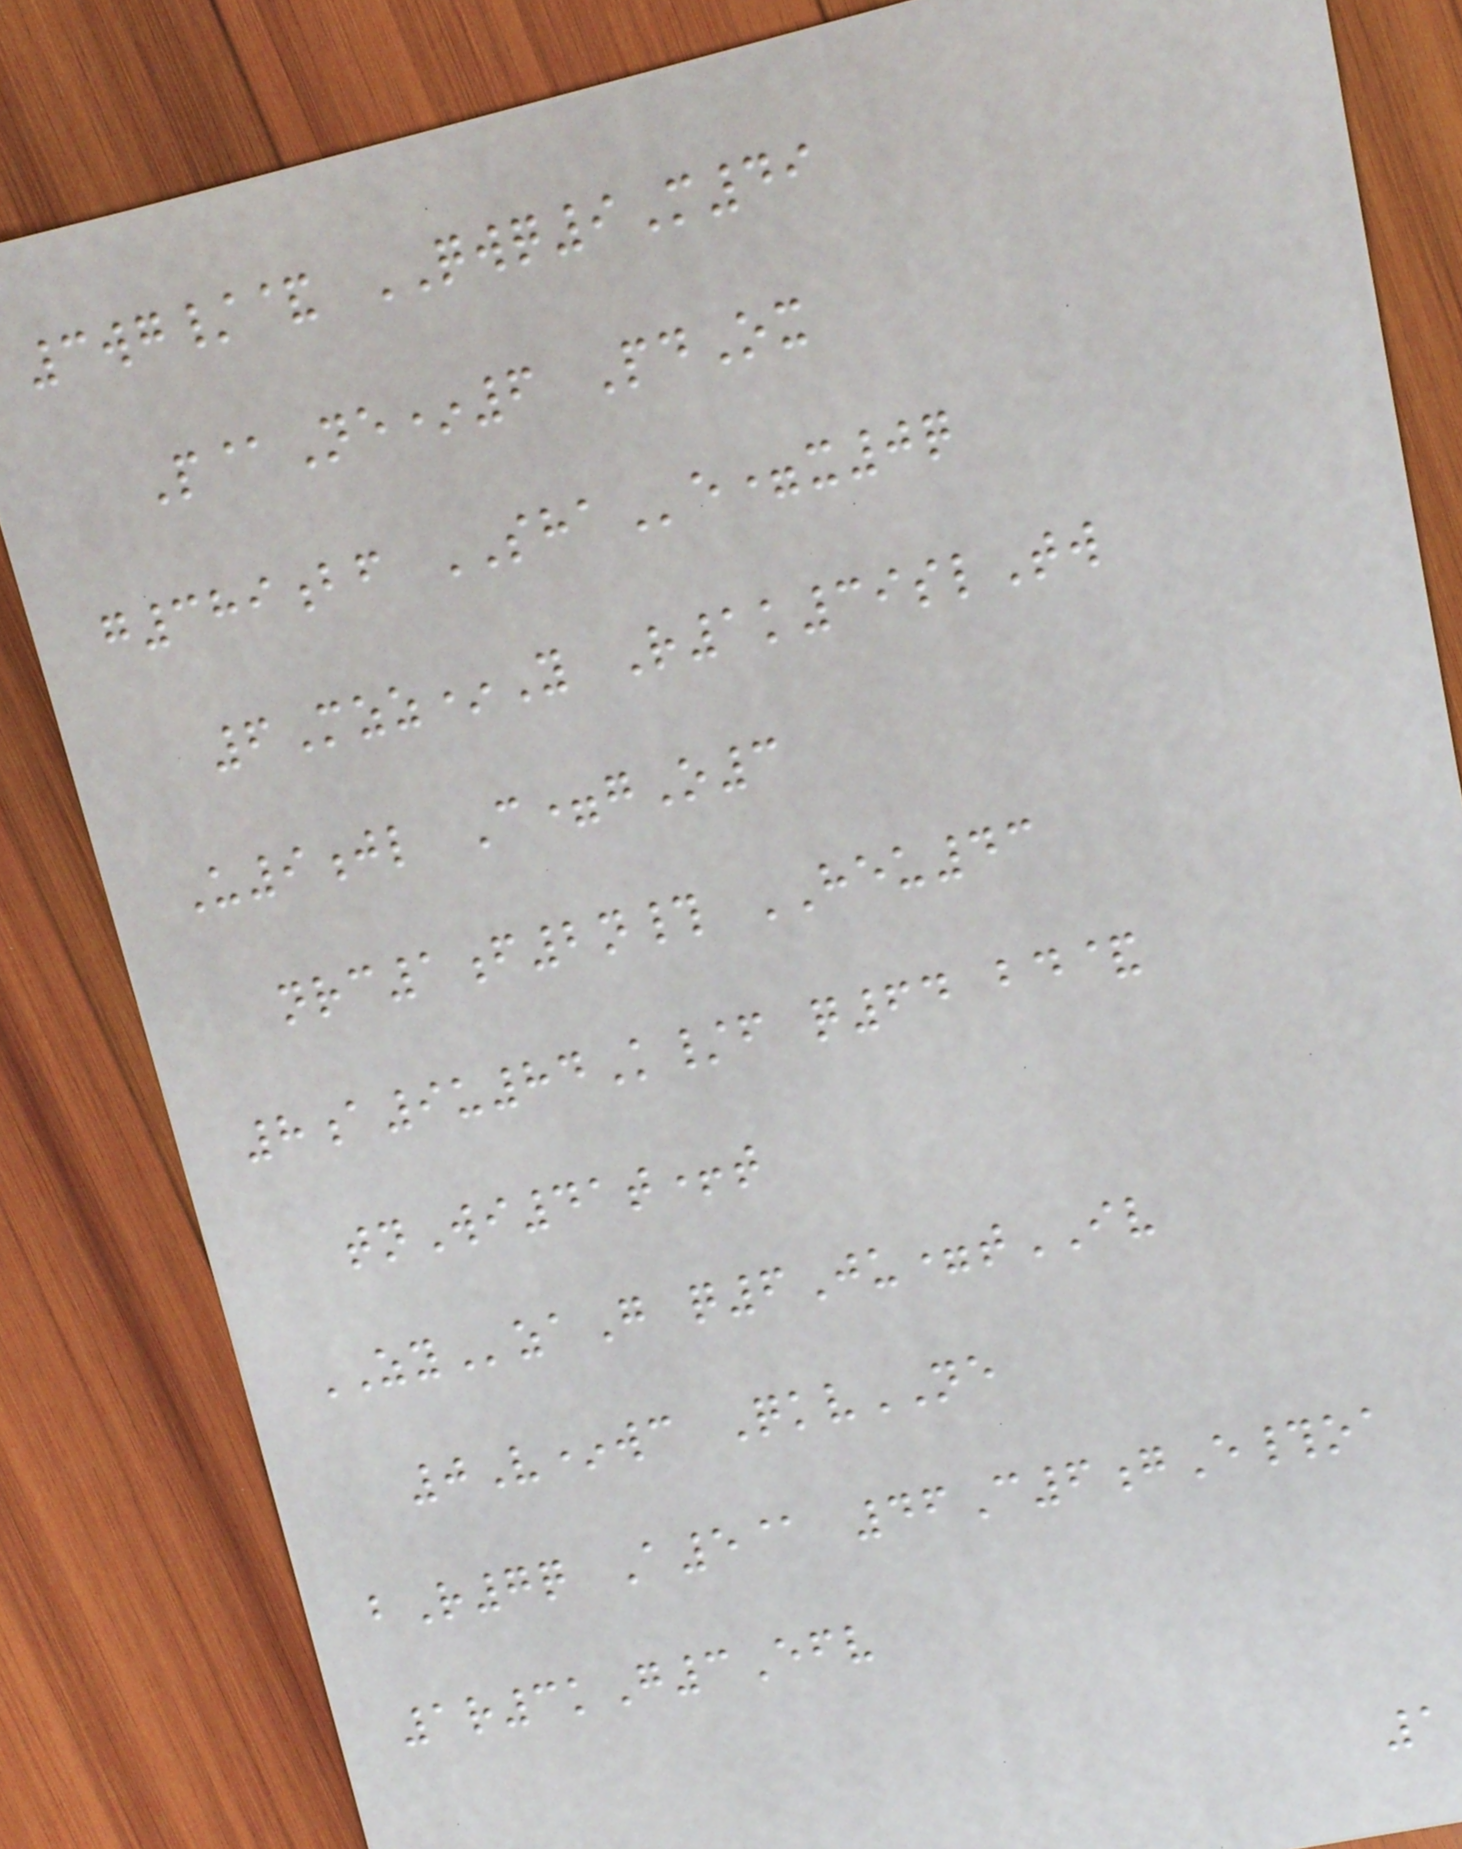3wg/& QWQ9M49
P@Ne*6 PdOx
g389bf SHAe=x0q
6Mzz*Y R1k39slTw
U9jl C=gO3
nrc1f2n# HEU43
8a9u84K/f q64 bd&
tnWi41t+t
ZYzaG q6Ju=tIV
0V*wc QkvNE
bR7q A5@ 46C6gE#oa
1r3kG3Efv
1
